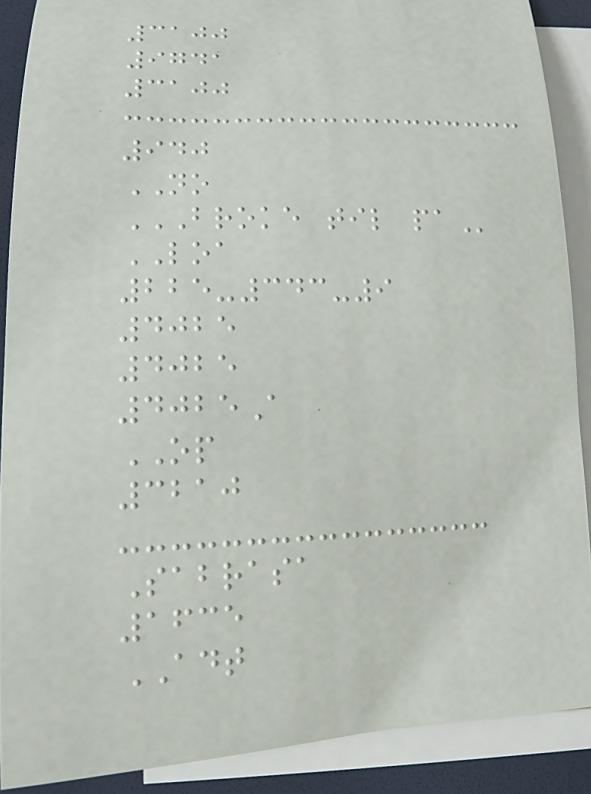3100
9741
3100
940
NO
BROKE TIL PA
LOA
225-343-9
4025
4025
4025A
OP
3210
Sabrasa
1635
ADT
